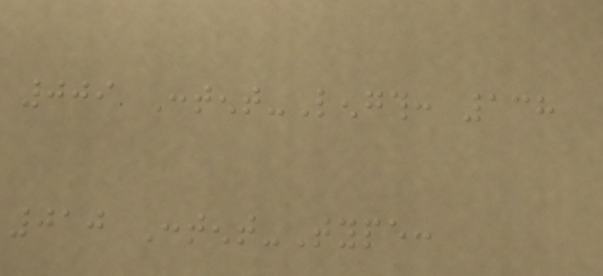009 Content-Length: 138
010 Content-Type:
